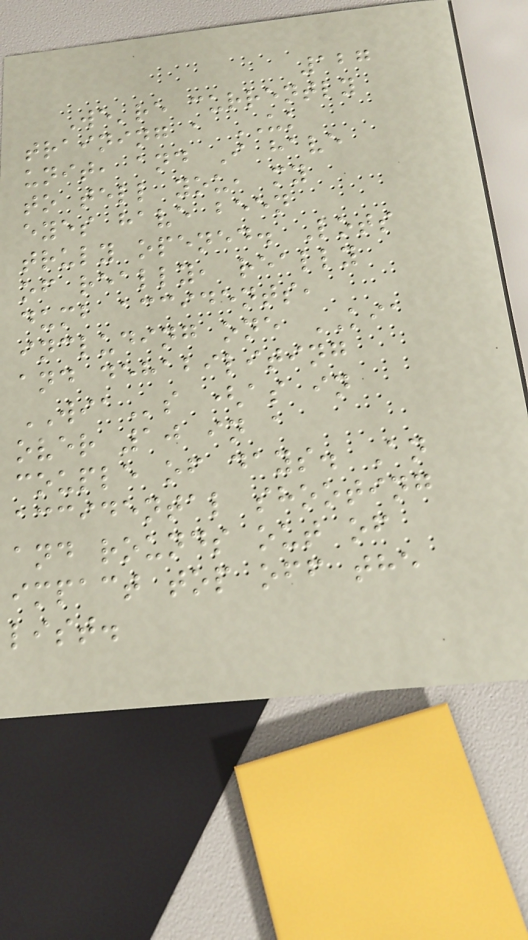127
We're currently
training a UK
unit, and I have
to tell you, my
eyes have been
truly opened. Lots
of really, really
dumb accidents,
including one KIA
and dehabiliting
WIAs (as in
over 10 in a
couple of days. An
accidental shooting
and rounds out of
impact top off the
list.
